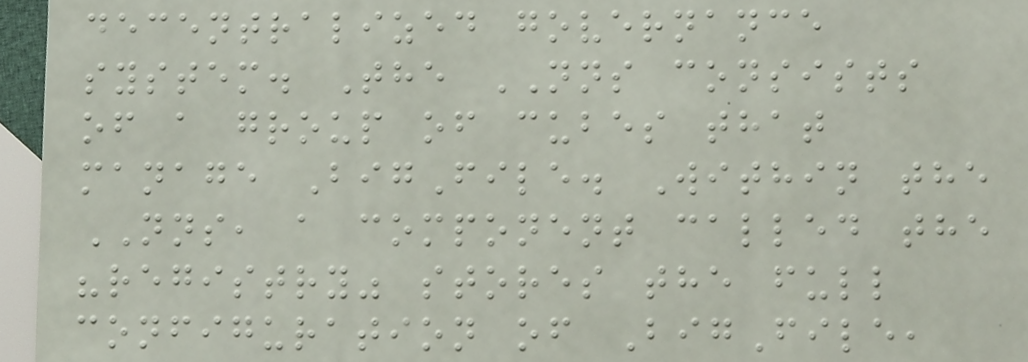decentralized governance
system. The NNS consists
of a group of cubes that
manage BigFile. Within the
NNS, a component called the
"registry" stores the full
configuration of BigFile,
